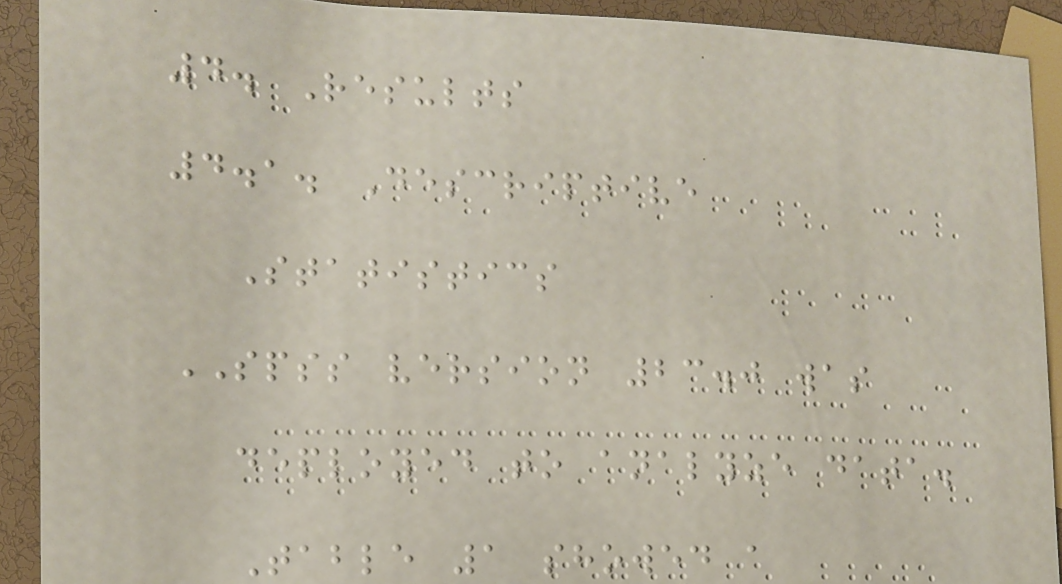4. Results
4.1. Descriptive
Statistics
SPSS version 23.0 was
deployed to analyze data.
Table 1 showed a
